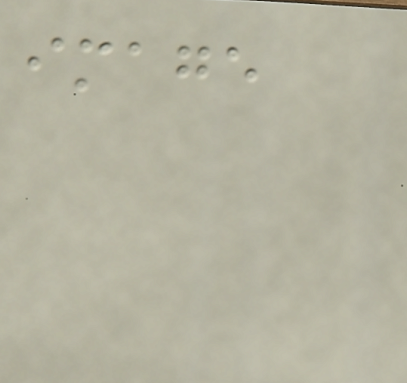image
